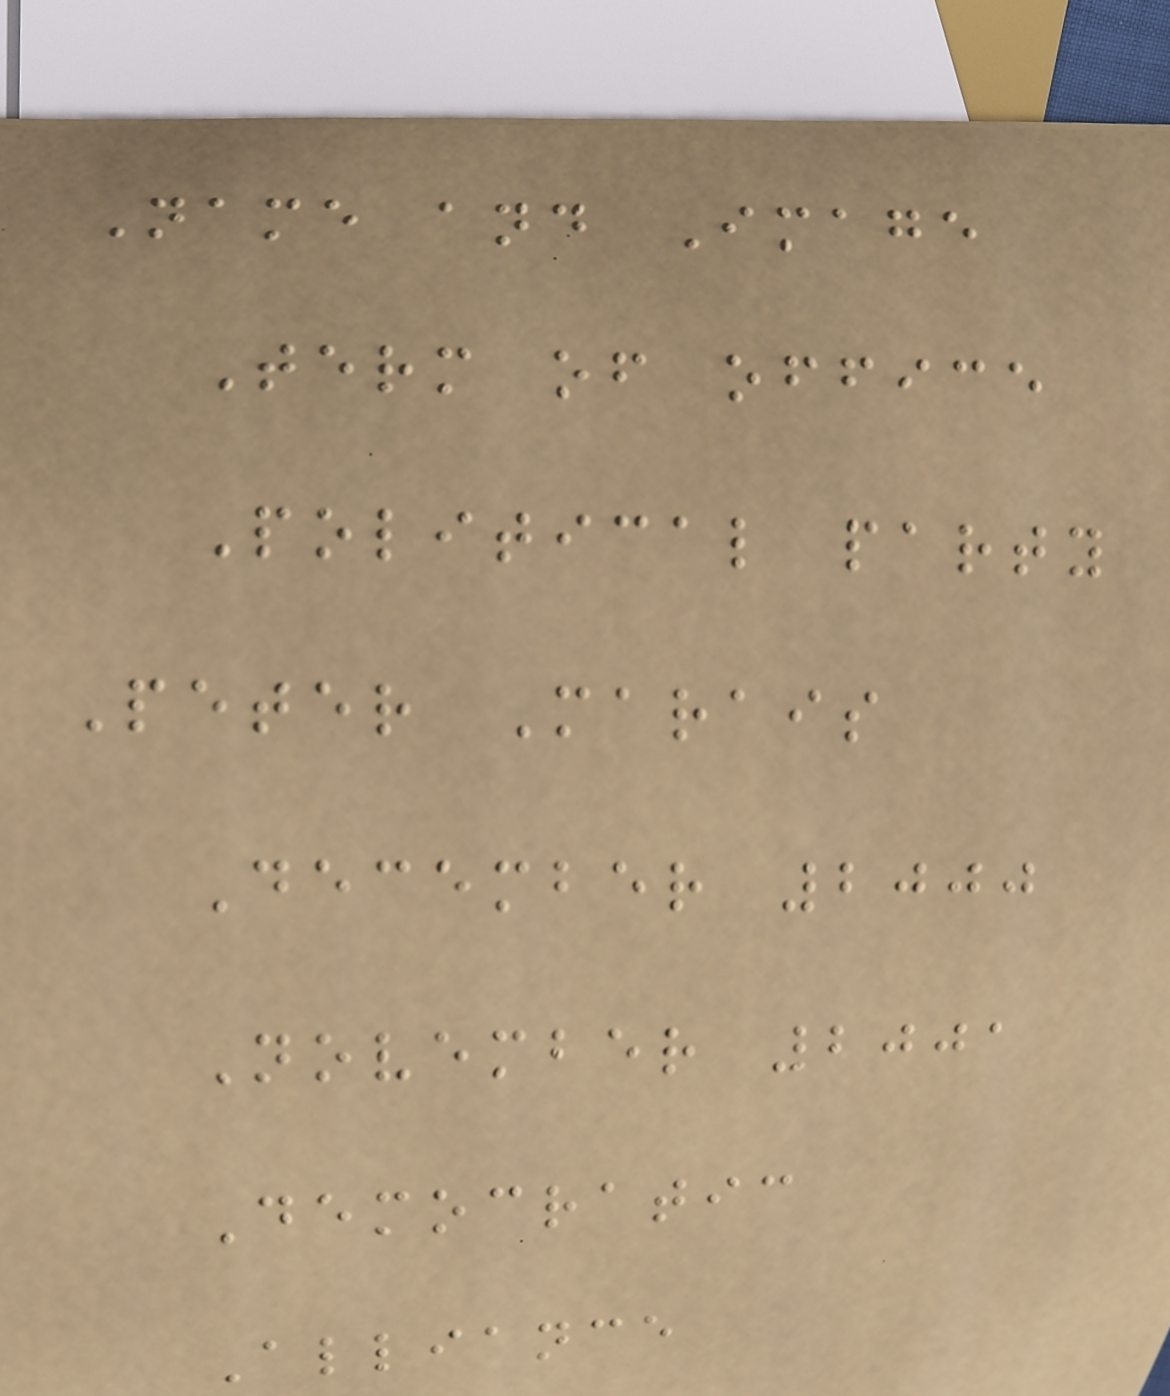Name and Image
Term of office
Political party
Peter Marais
December 2000
November 2001
Democratic
Alliance
